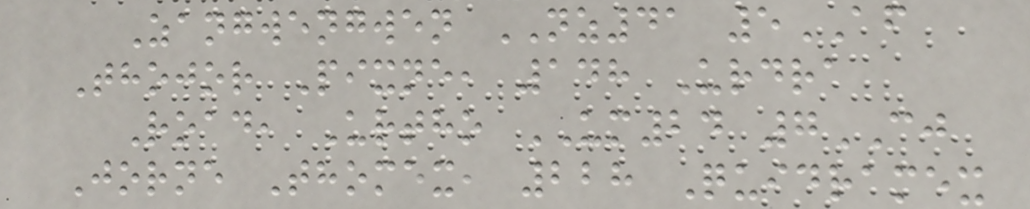Zangwengwen NZ41 5AF
Thojor Pixne, 148 Urdra
Road, Urtho UM24 7CJ
Jorne Thomex, 228 Quidramex
